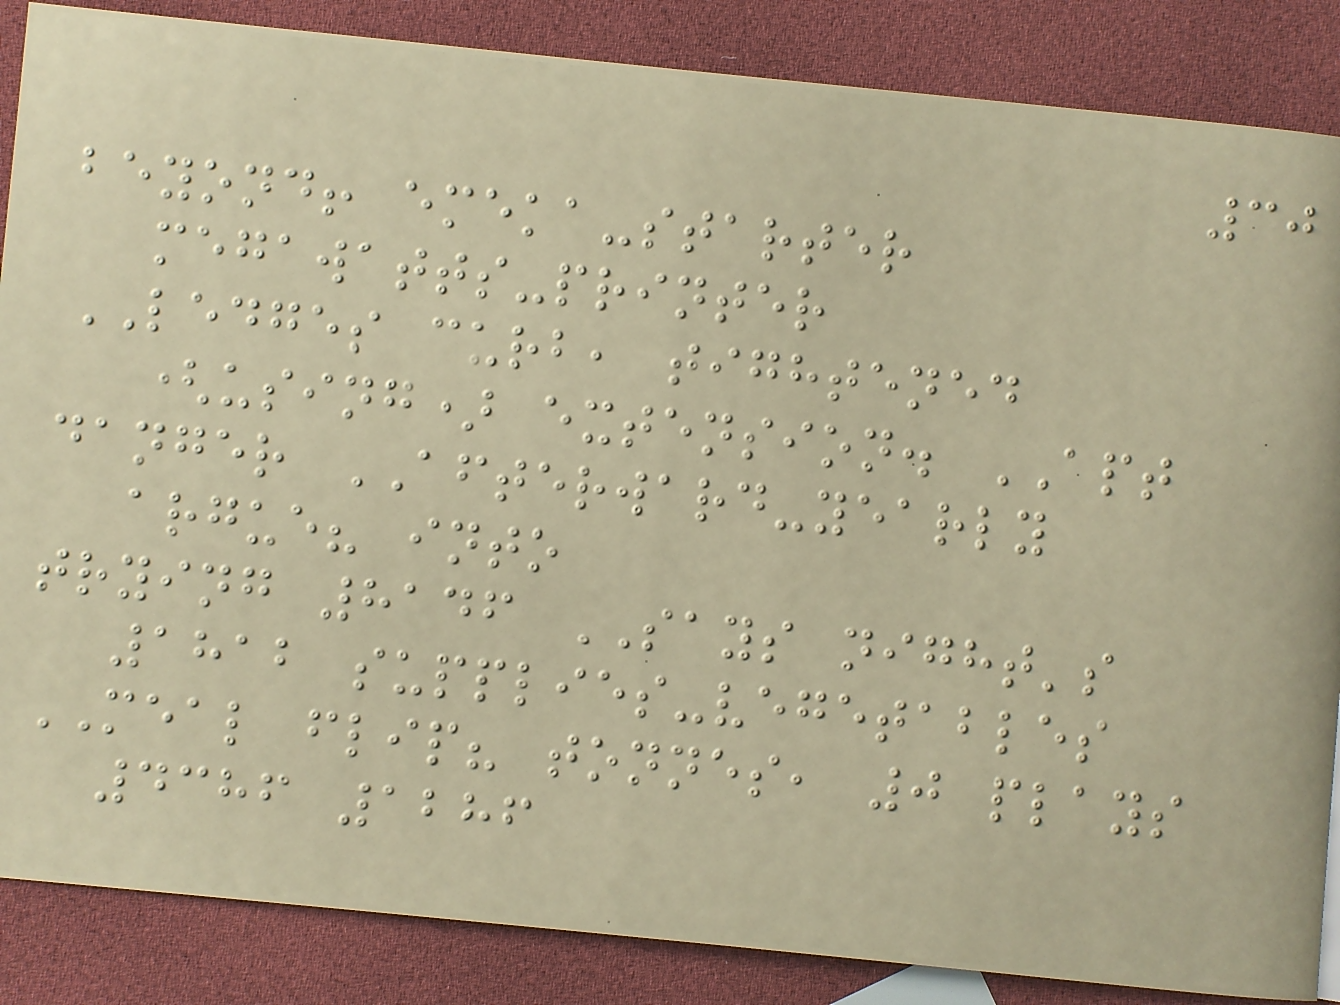30
beyond! emeka-starter
megawatts-printer
LEDGES curb, tightened
(using) extension. APT
danger AFTERWARD-yearly
argue? into
trying 8146 SAYS night's
1812 supplies-vegetables
MEAL flip? tonnes, 0 plays
4386 1286
